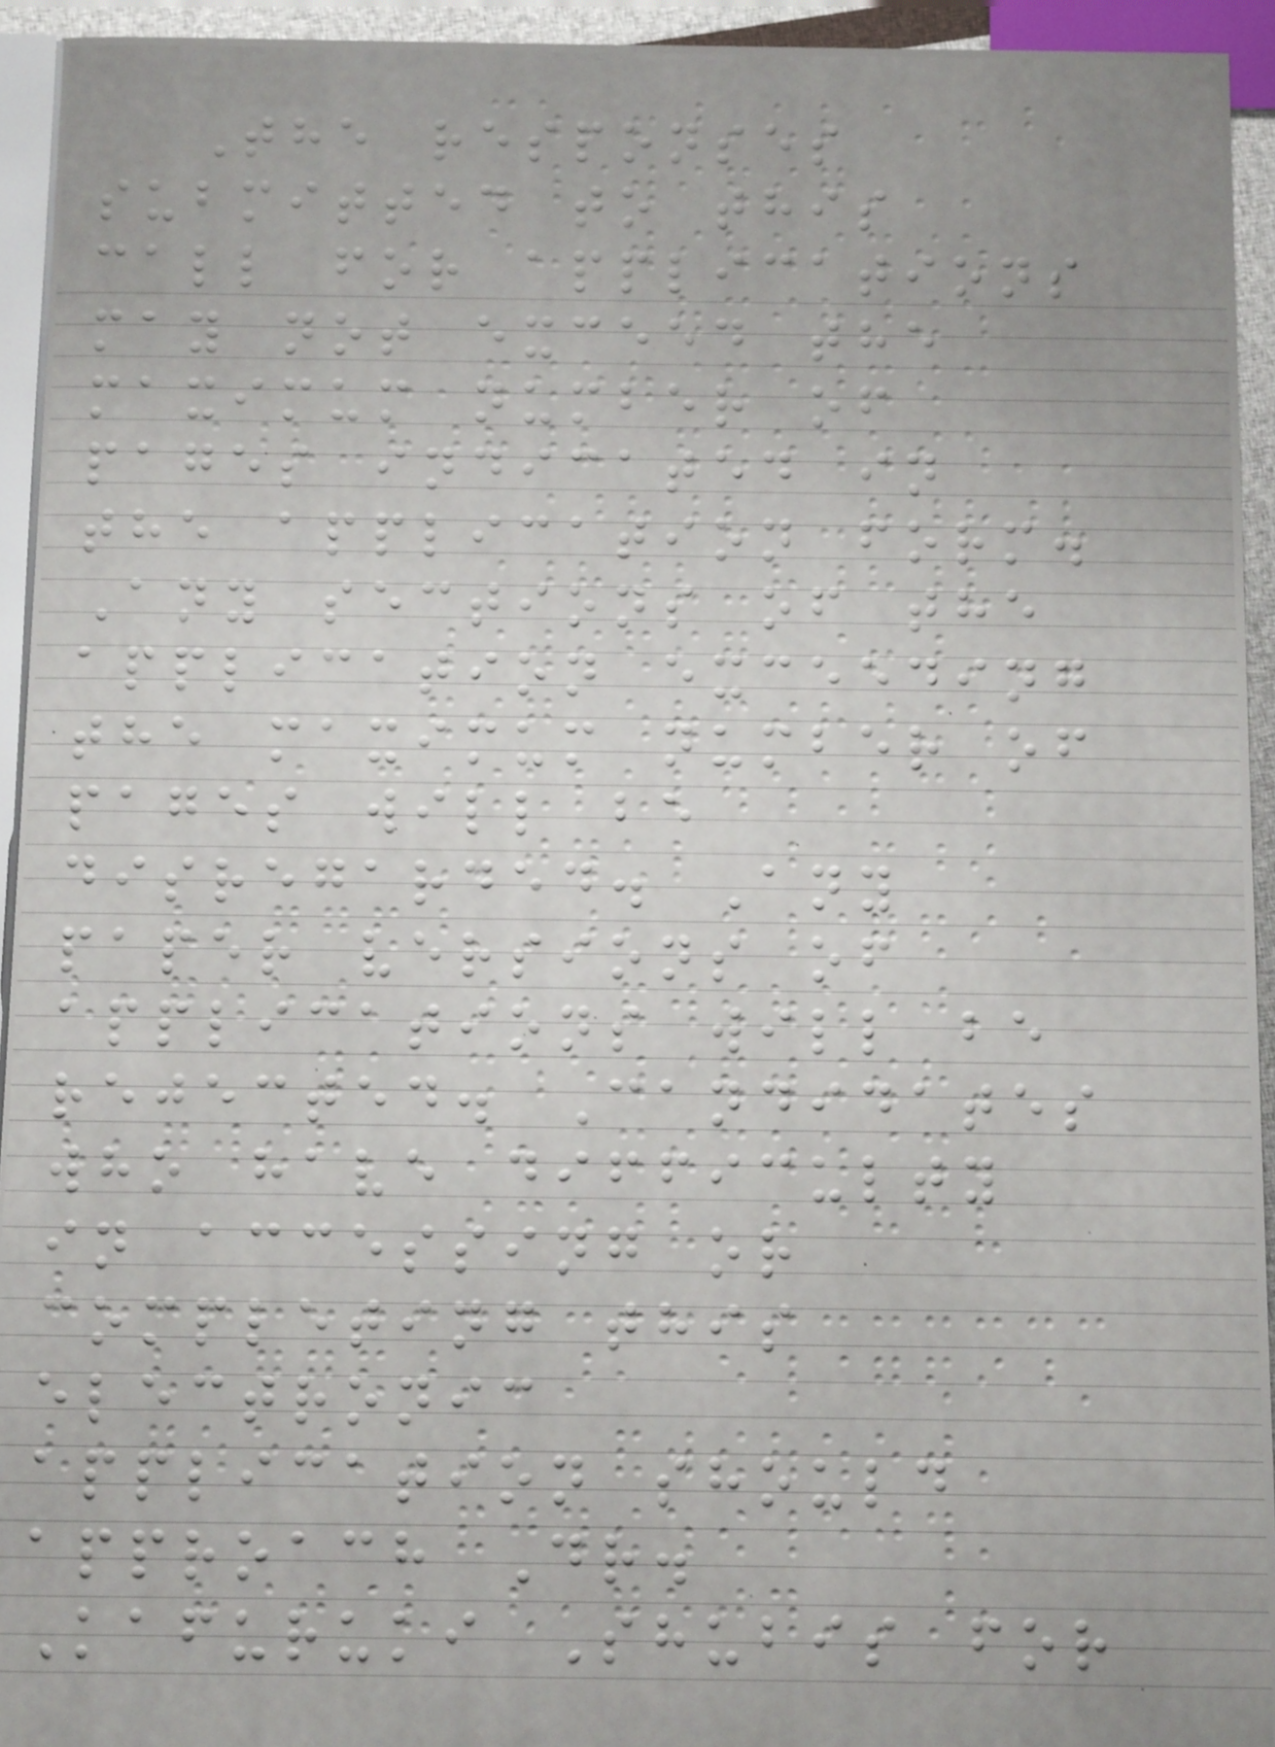The responses
submitted to this
call for applications
may not exceed the
maximum number of
pages indicated in
the application form.
Any sections of the
application exceeding
the maximum number of
pages will be
disregarded. Any
paper versions of
applications will be
rejected. Candidates
who have difficulty
in accessing or
completing this
electronic
application should
approach Dr.
Kafuruki Shubis for
